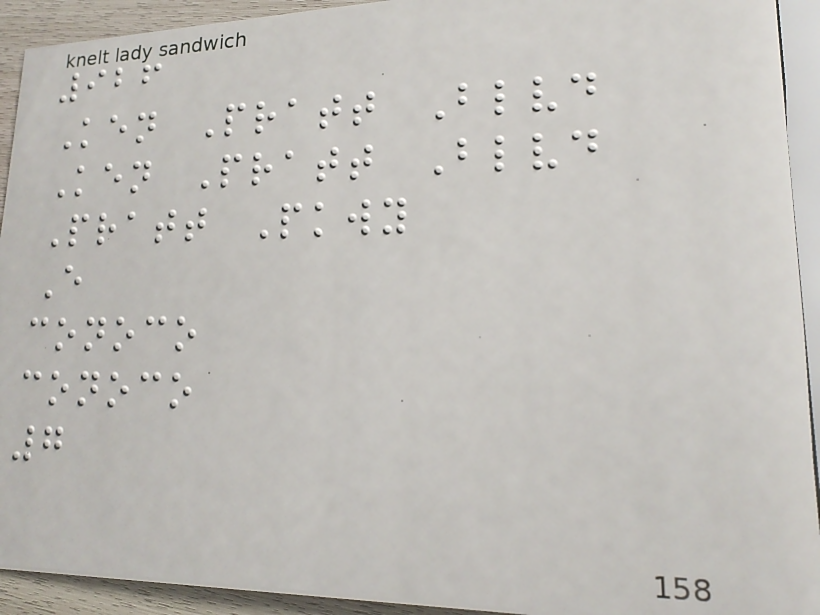926
Ken Pratt Blvd
Ken Pratt Blvd
Pratt Pkwy
E
conoco
conoco
7
